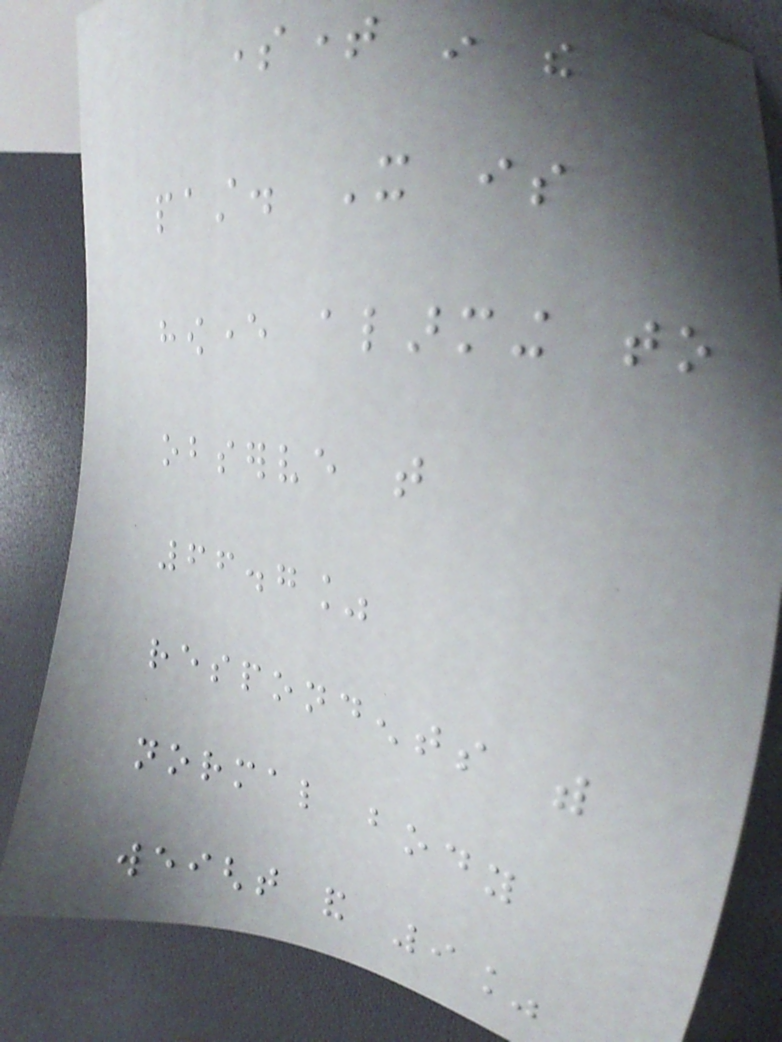sometime in the
past. It is
however alarming to
observe that
66.7%
respondents with
normal body
weight and 9%
